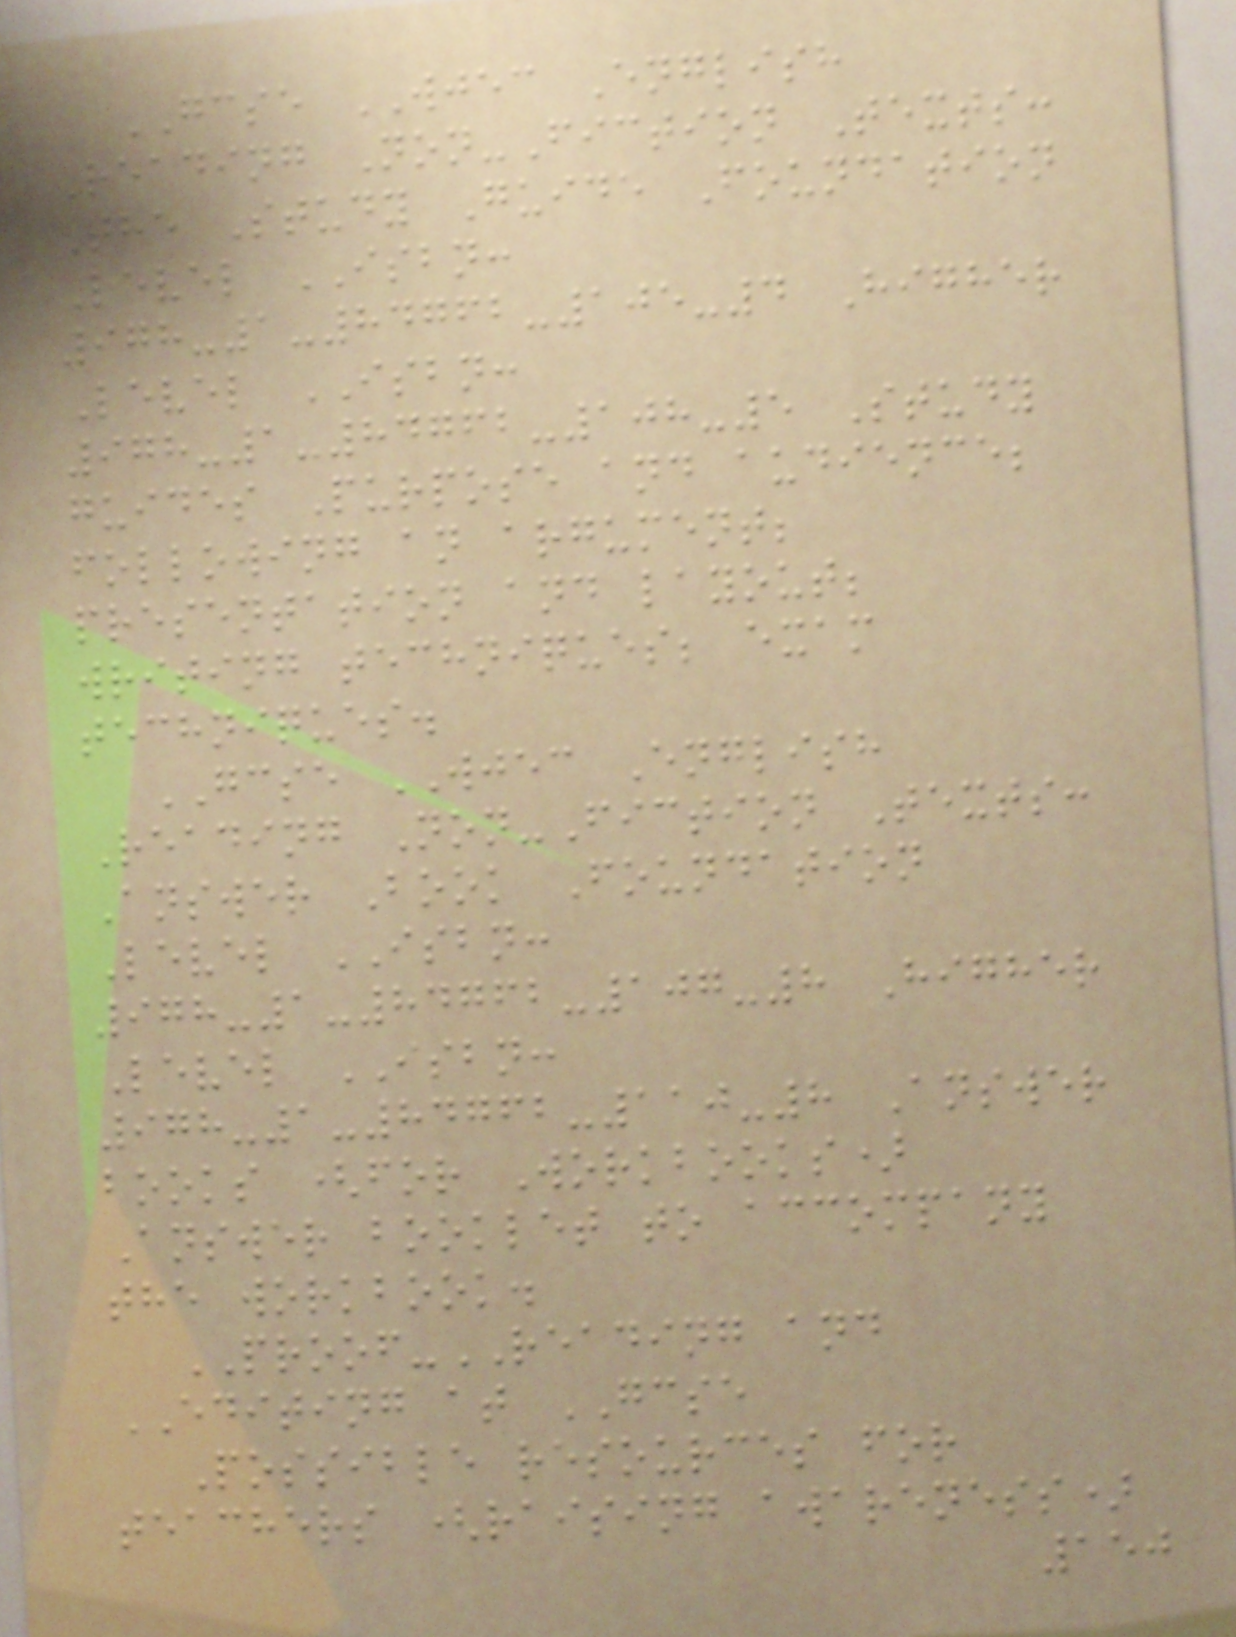GCSE WJEC English
Reading Non-Fiction Texts:
The Study Guide Foundation
Level ISBN:
978-1-84762-105-4 Higher
Level ISBN:
978-1-84762-108-5 Study
guides Purpose and audience;
following an argument;
presentation and layout;
writing techniques; exam
techniques.
GCSE WJEC English
Reading Non-Fiction Texts:
Answer Book Foundation
Level ISBN:
978-1-84762-107-8 Higher
Level ISBN:
978-1-84762-110-8 Answer
books (for Workbooks)
Answer booklet to accompany
the workbook.
PROOF-READING and
EDITING at GCSE
Possible resources for
teachers (raising awareness)
150
